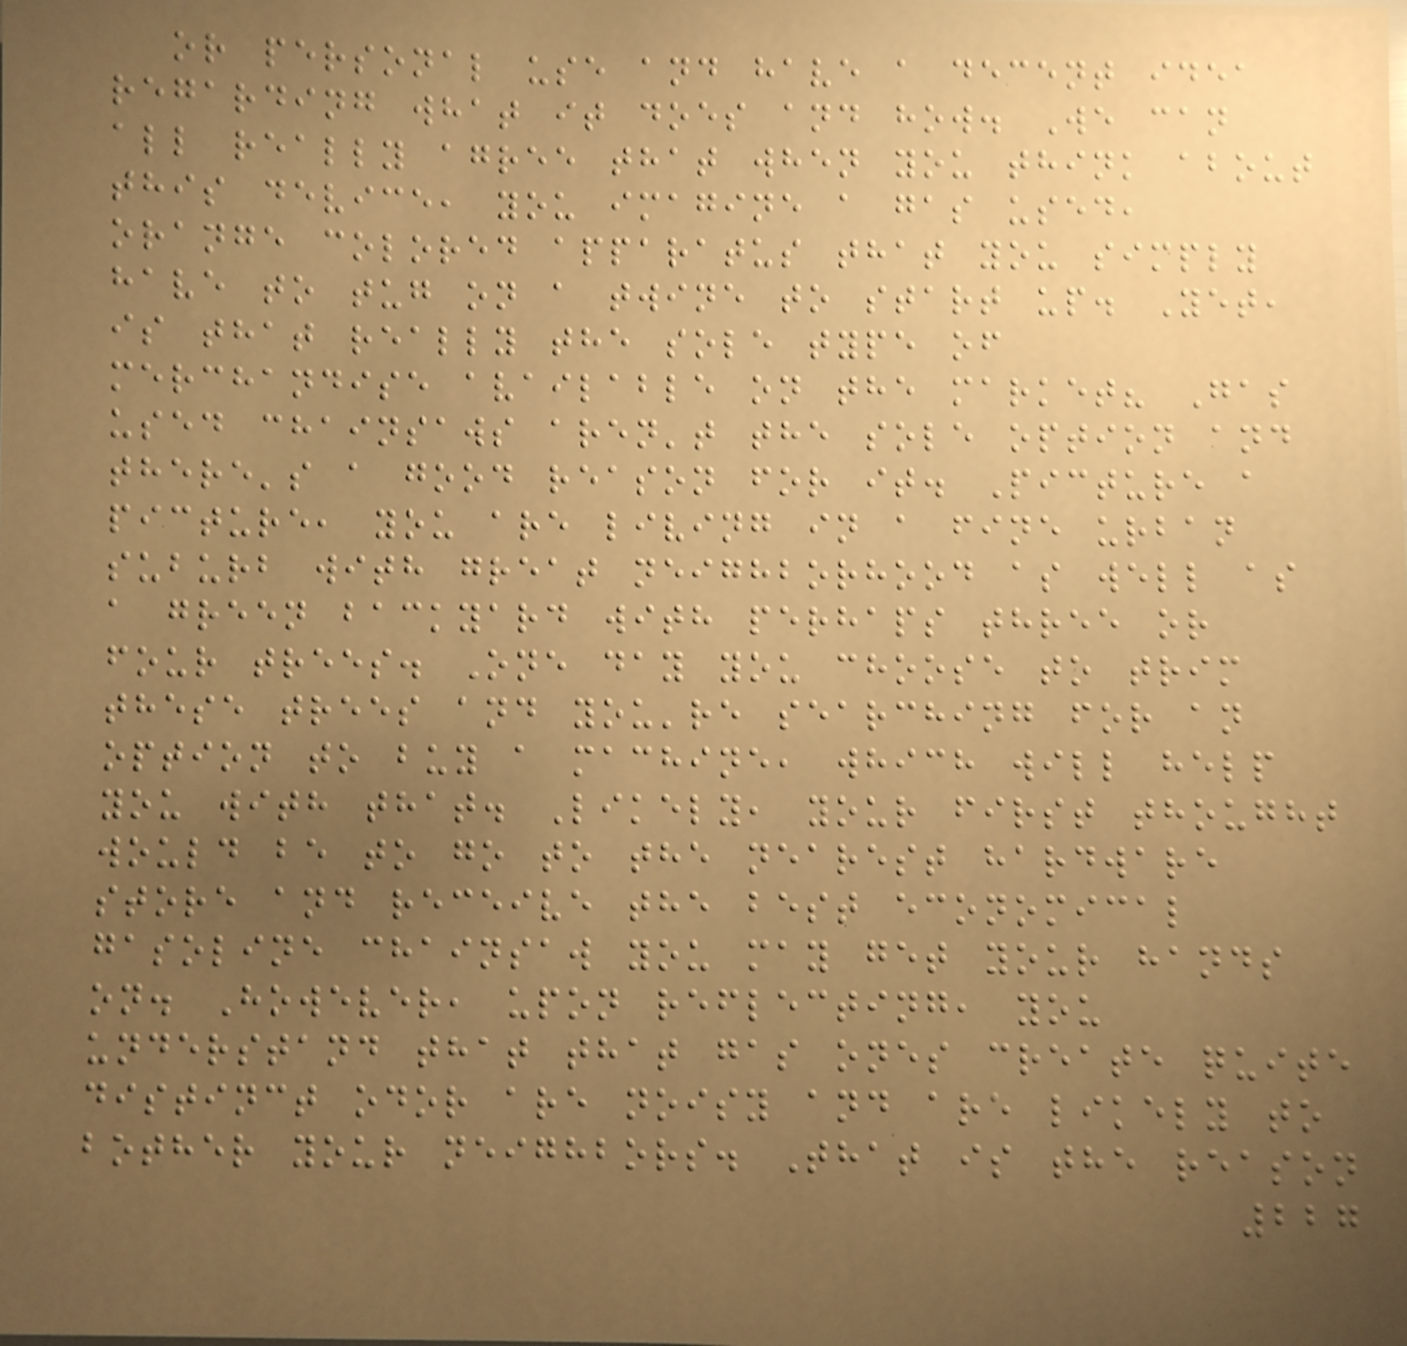or personal use and have a decent idea
regarding what it does and how. We can
all really agree that when you think about
this device, you imagine a gas used,
orange colored apparatus that you simply
have to tug on a twine to start up. Yet,
is that really the sole type of
merchandise available on the market? Gas
used chainsaws aren't the sole option and
there's a good reason for it. Picture a
picture, you are living in a fine urban
suburb with great neighborhood as well as
a green backyard with perhaps three or
four trees. One day you choose to trim
these trees and you're searching for an
option to buy a machine, which will help
you with that. Likely, your first thought
would be to go to the nearest hardware
store and receive the best economical
gasoline chainsaw you may get your hands
on. However, upon reflecting, you
understand that that gas ones create quite
distinct odor are noisy and are likely to
bother your neighbors. That is the reason
227
